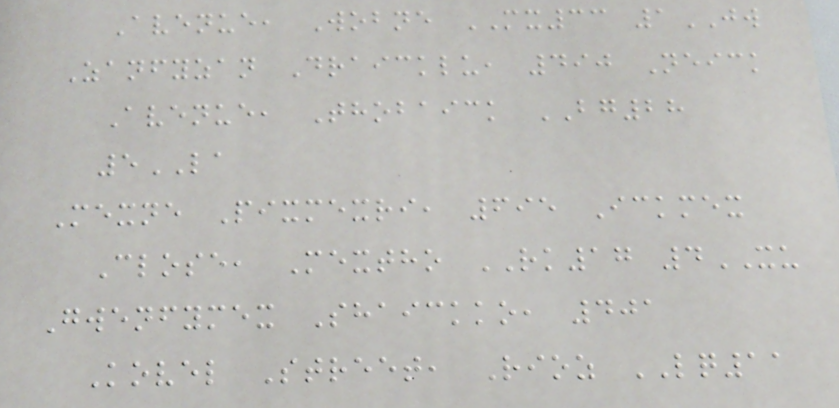Avenue, Wobne MX33 1JW
Zanfyzan Draicklu, 490 Neick
Avenue, Thobaick BG28
5LA
Mexne Pixmexri, 695 Ickmex
Close, Mextho RK17 4XU
Gwenfymex Shaickko, 401
Kovel Street, Rioz LQ11
